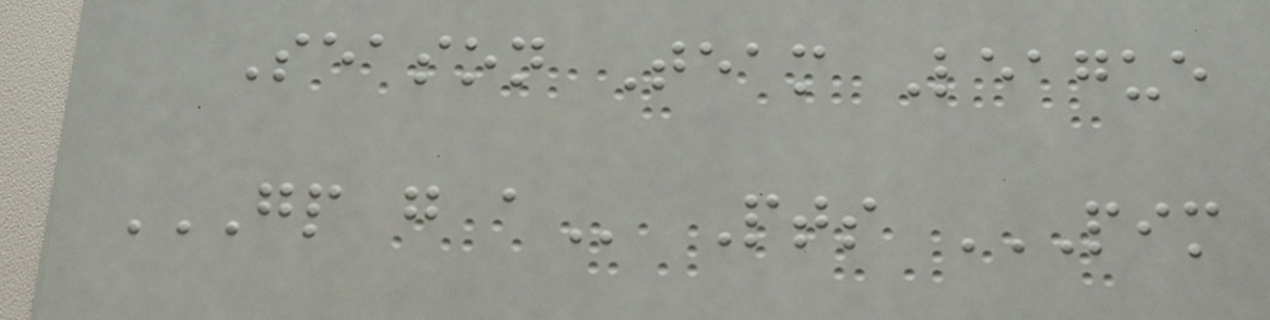Season Team League
GP G A Pts PIM
